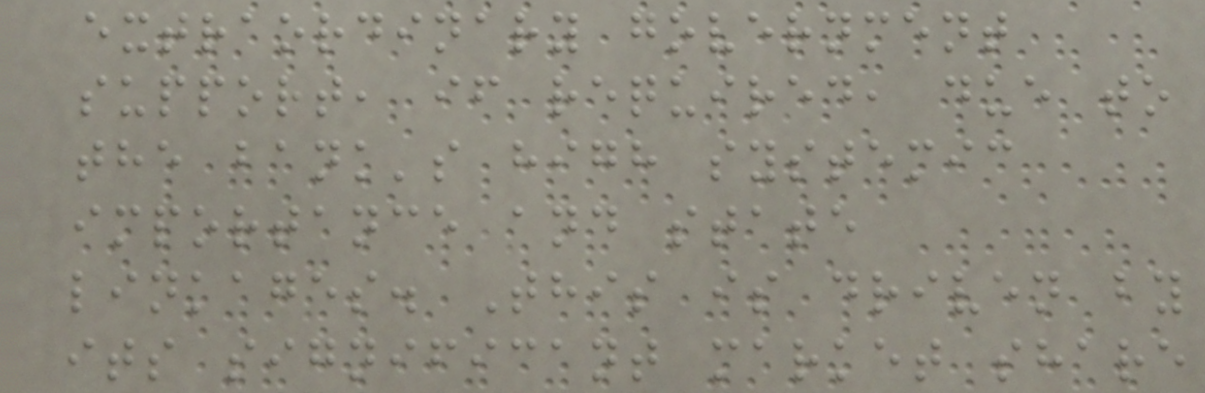extraordinary government
support, if required, due to
the bank's high systemic
importance and state
linkages. This is driven by
its significant market share
